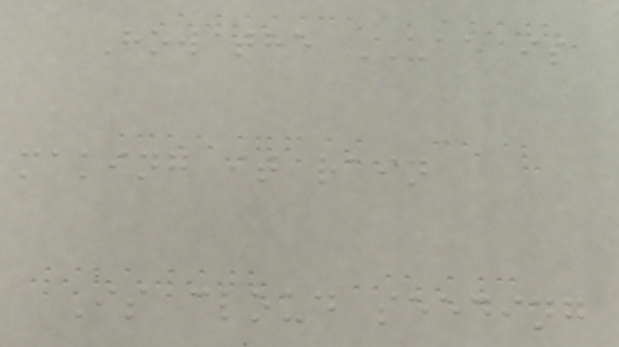How the UAE is
making it rain
Is cloud seeding
